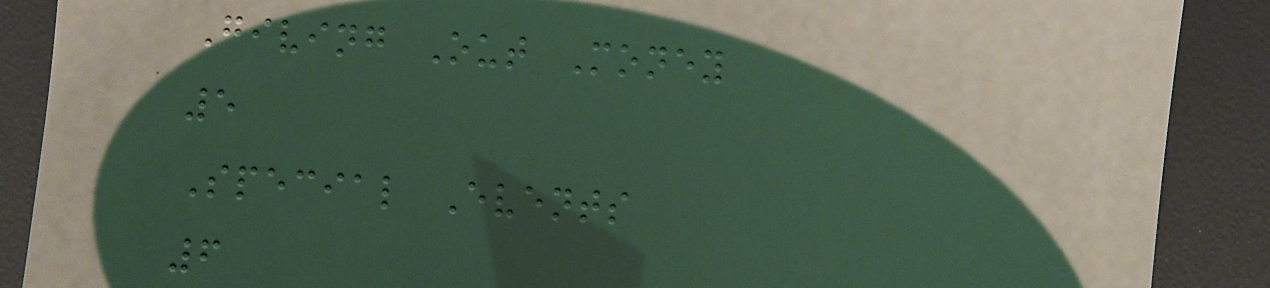Giving Out Money
5
Special Events
6
